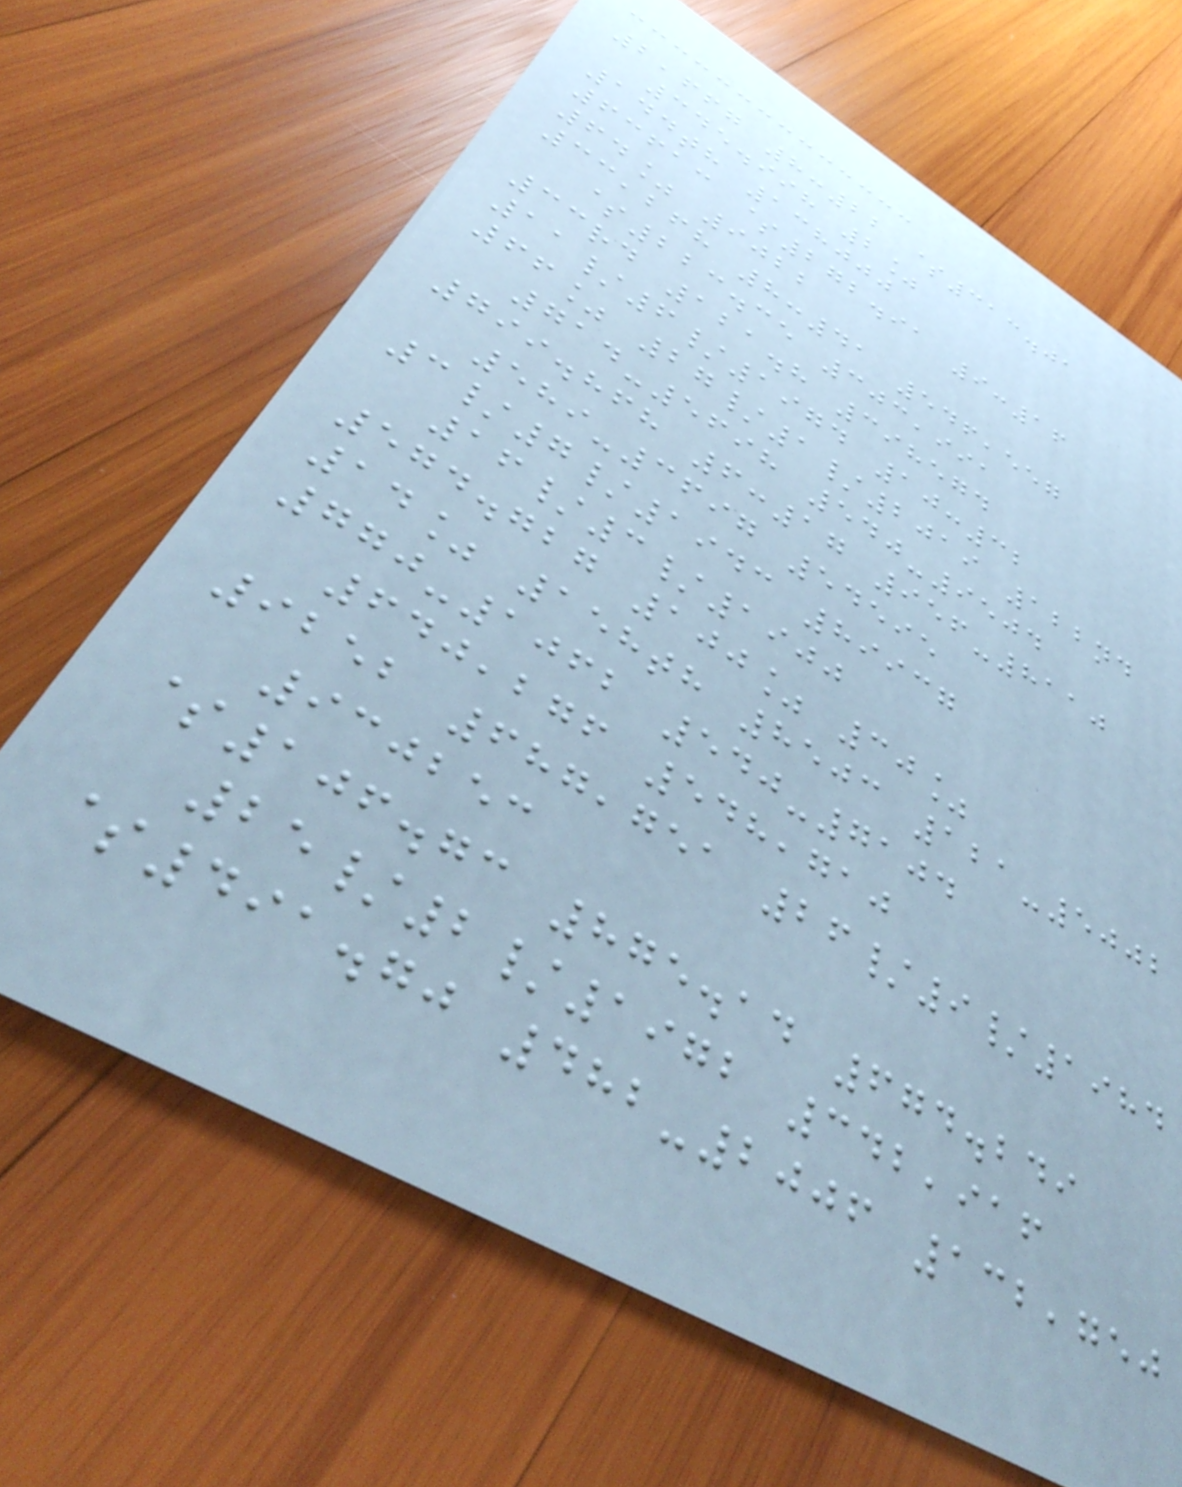2,667 8:22 $313.01
345.998 2%
144th 138000
63613 $272.91 9:16
64% 9022
33,268 8:41 546,557
$223.35 303,991
33rd 121.8 398574
11/6/1974 10:32
66% 27/1/2019 122nd
714-5698 540-9504
799.868 6:17 956-8110
589-3697 54595
3/7/1943 89937
16/3/1900
574.727 100% 30%
14% 158th 8503 121-5002
770-1062 540-7104
640,276 548,710
9252 687,751 26/9/1984
930253
$106.73 875.14 674.249
25/2/1972 342,916
$491.70 482-2006 132,750
